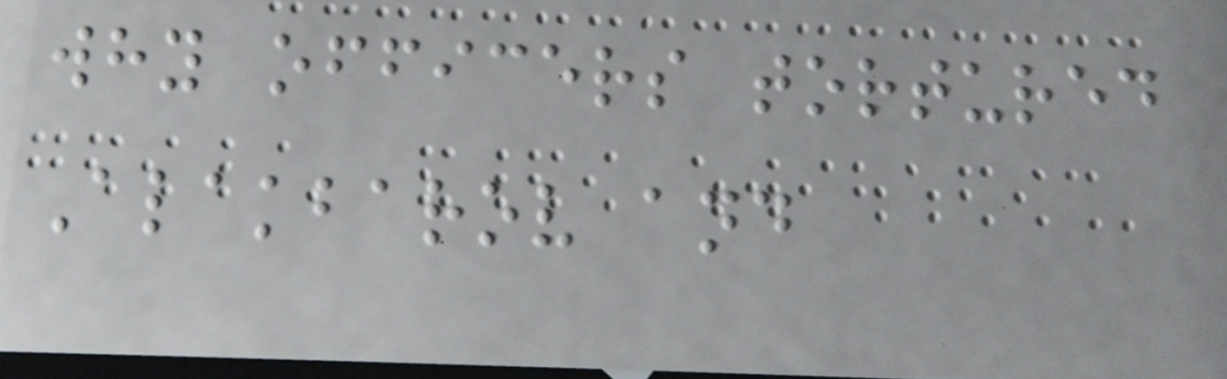why officers tortured
Alakbarov and
